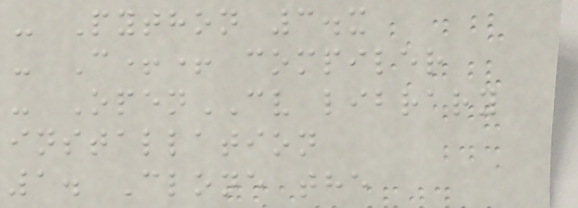- Python 3.x
- C++ compiler
- OpenCV library
installation
1. Clone the
